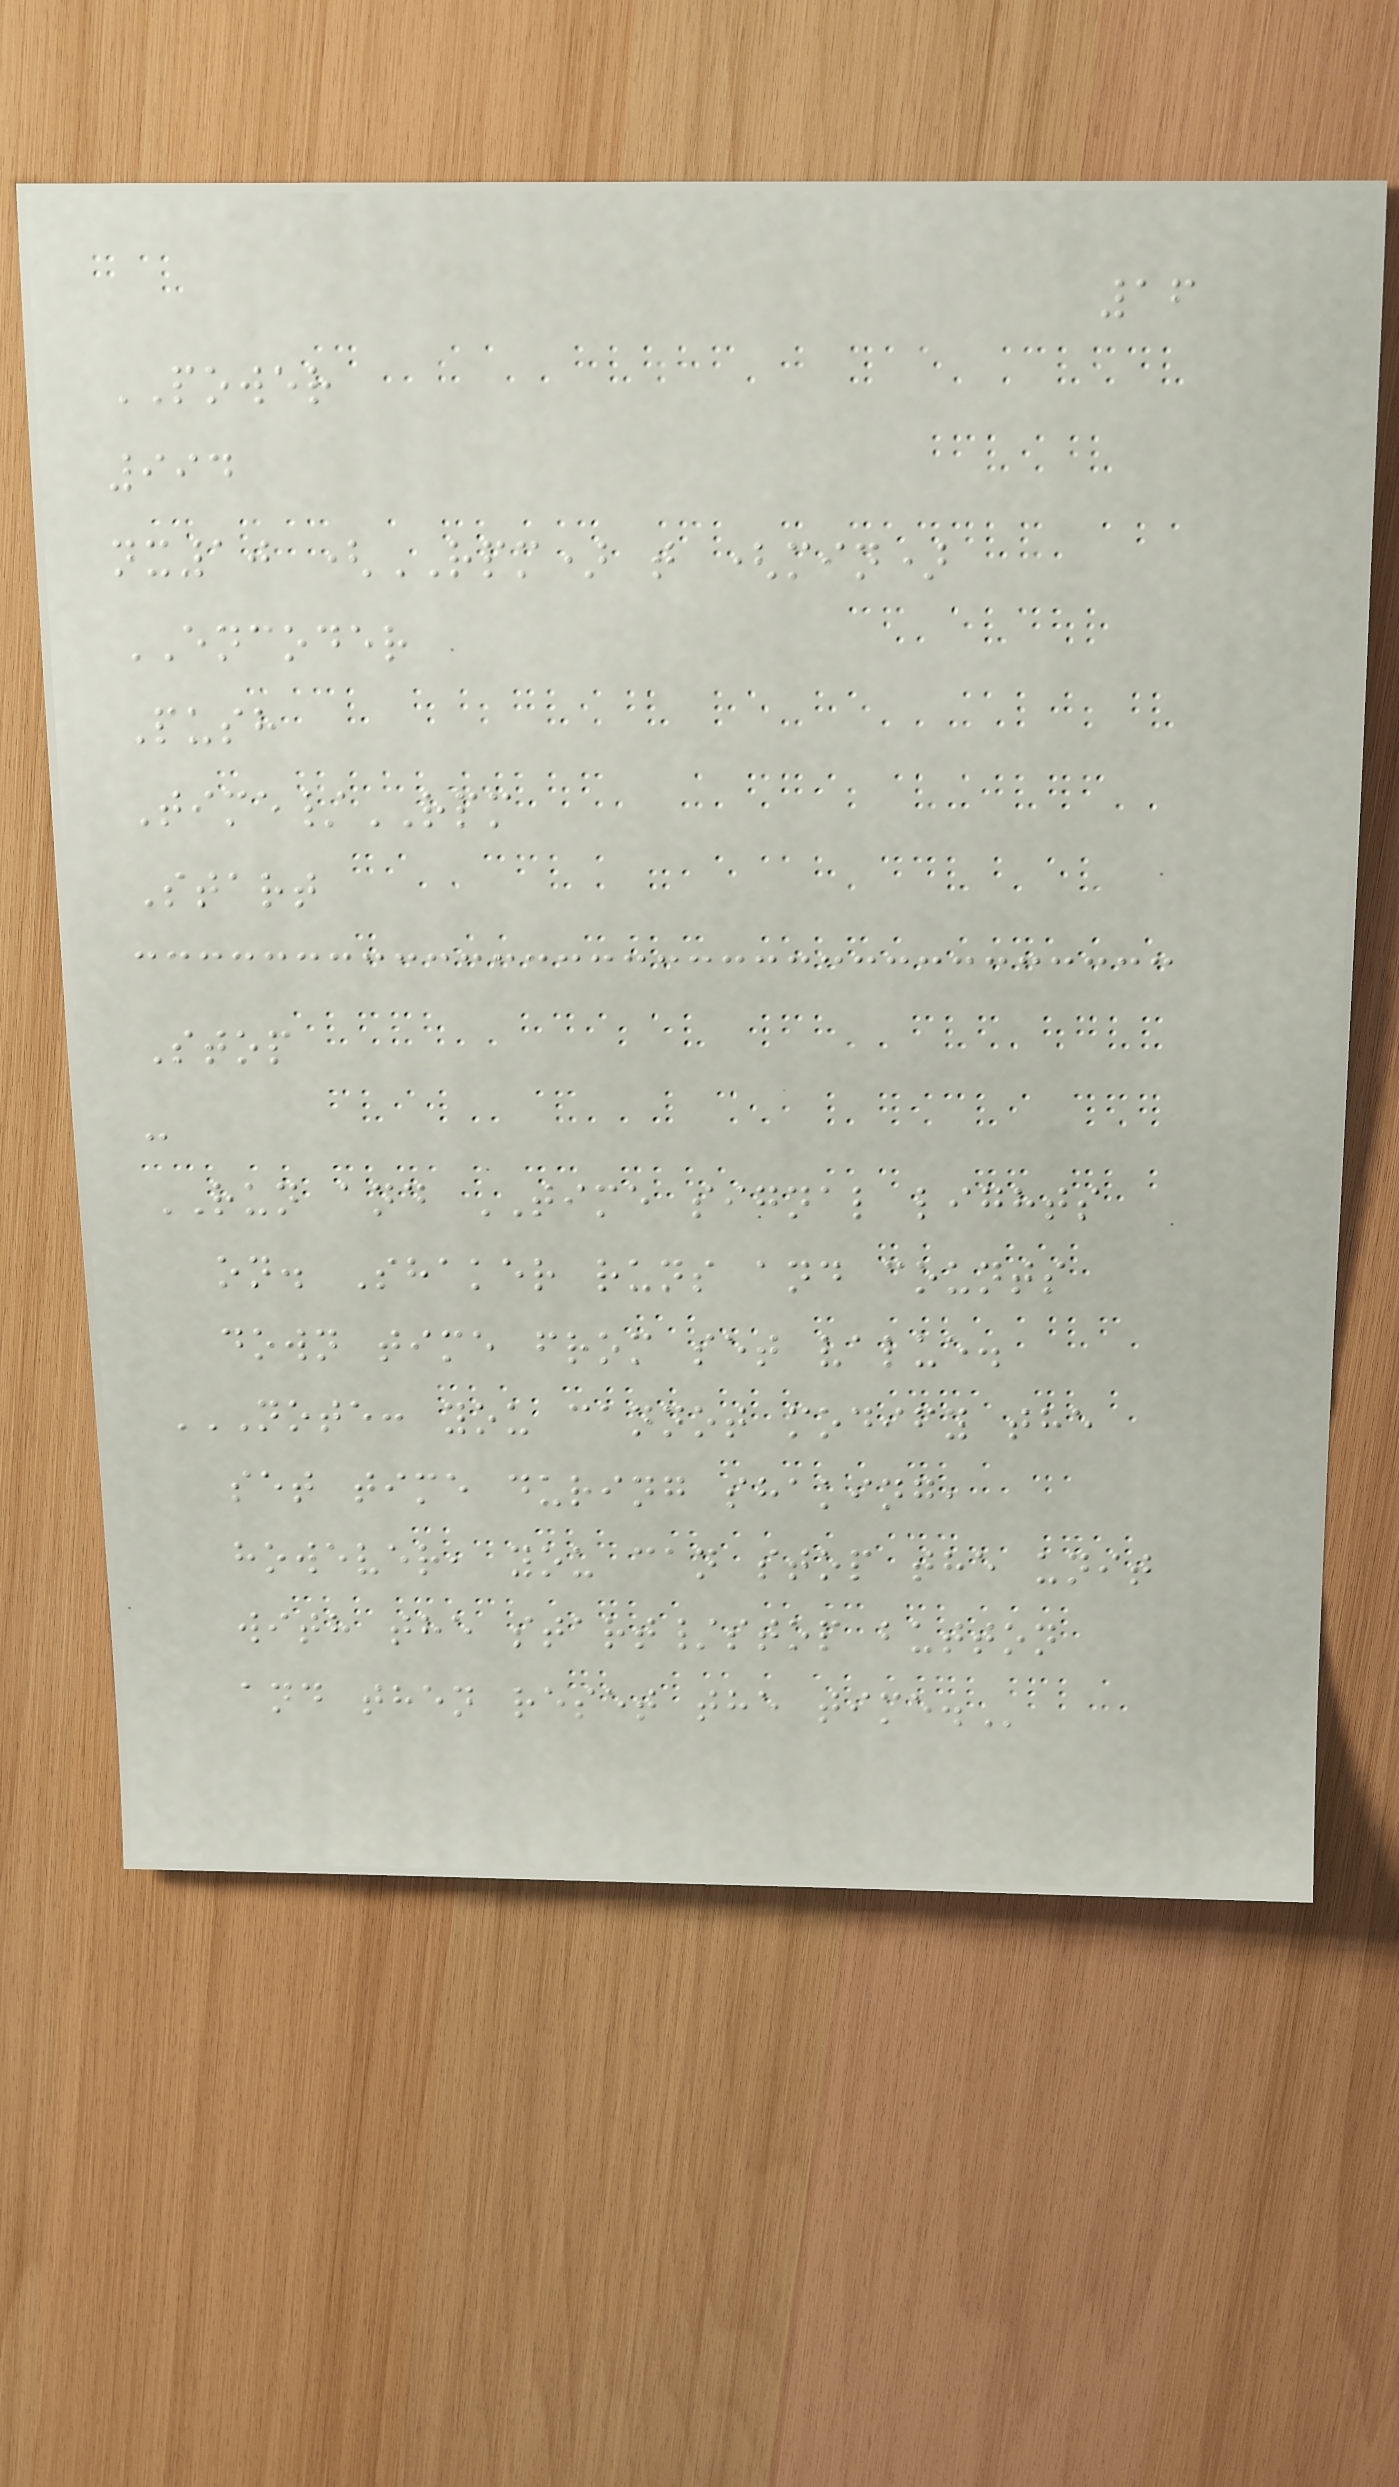16
POWER
994
nx10 (RPM) t (min)
ENCODER
Push
Time/RPM
Start
Stop
-
RUN and TIME signal lights
on. Shaker runs and counts
down time from set value.
NOTE: YOU CANNOT MODIFY THE
SET TIME DURING SHAKING,
HOWEVER, YOU CAN STOP THE UNIT
WITH THE START/STOP BUTTON
AND THEN RESET THE TIME.
